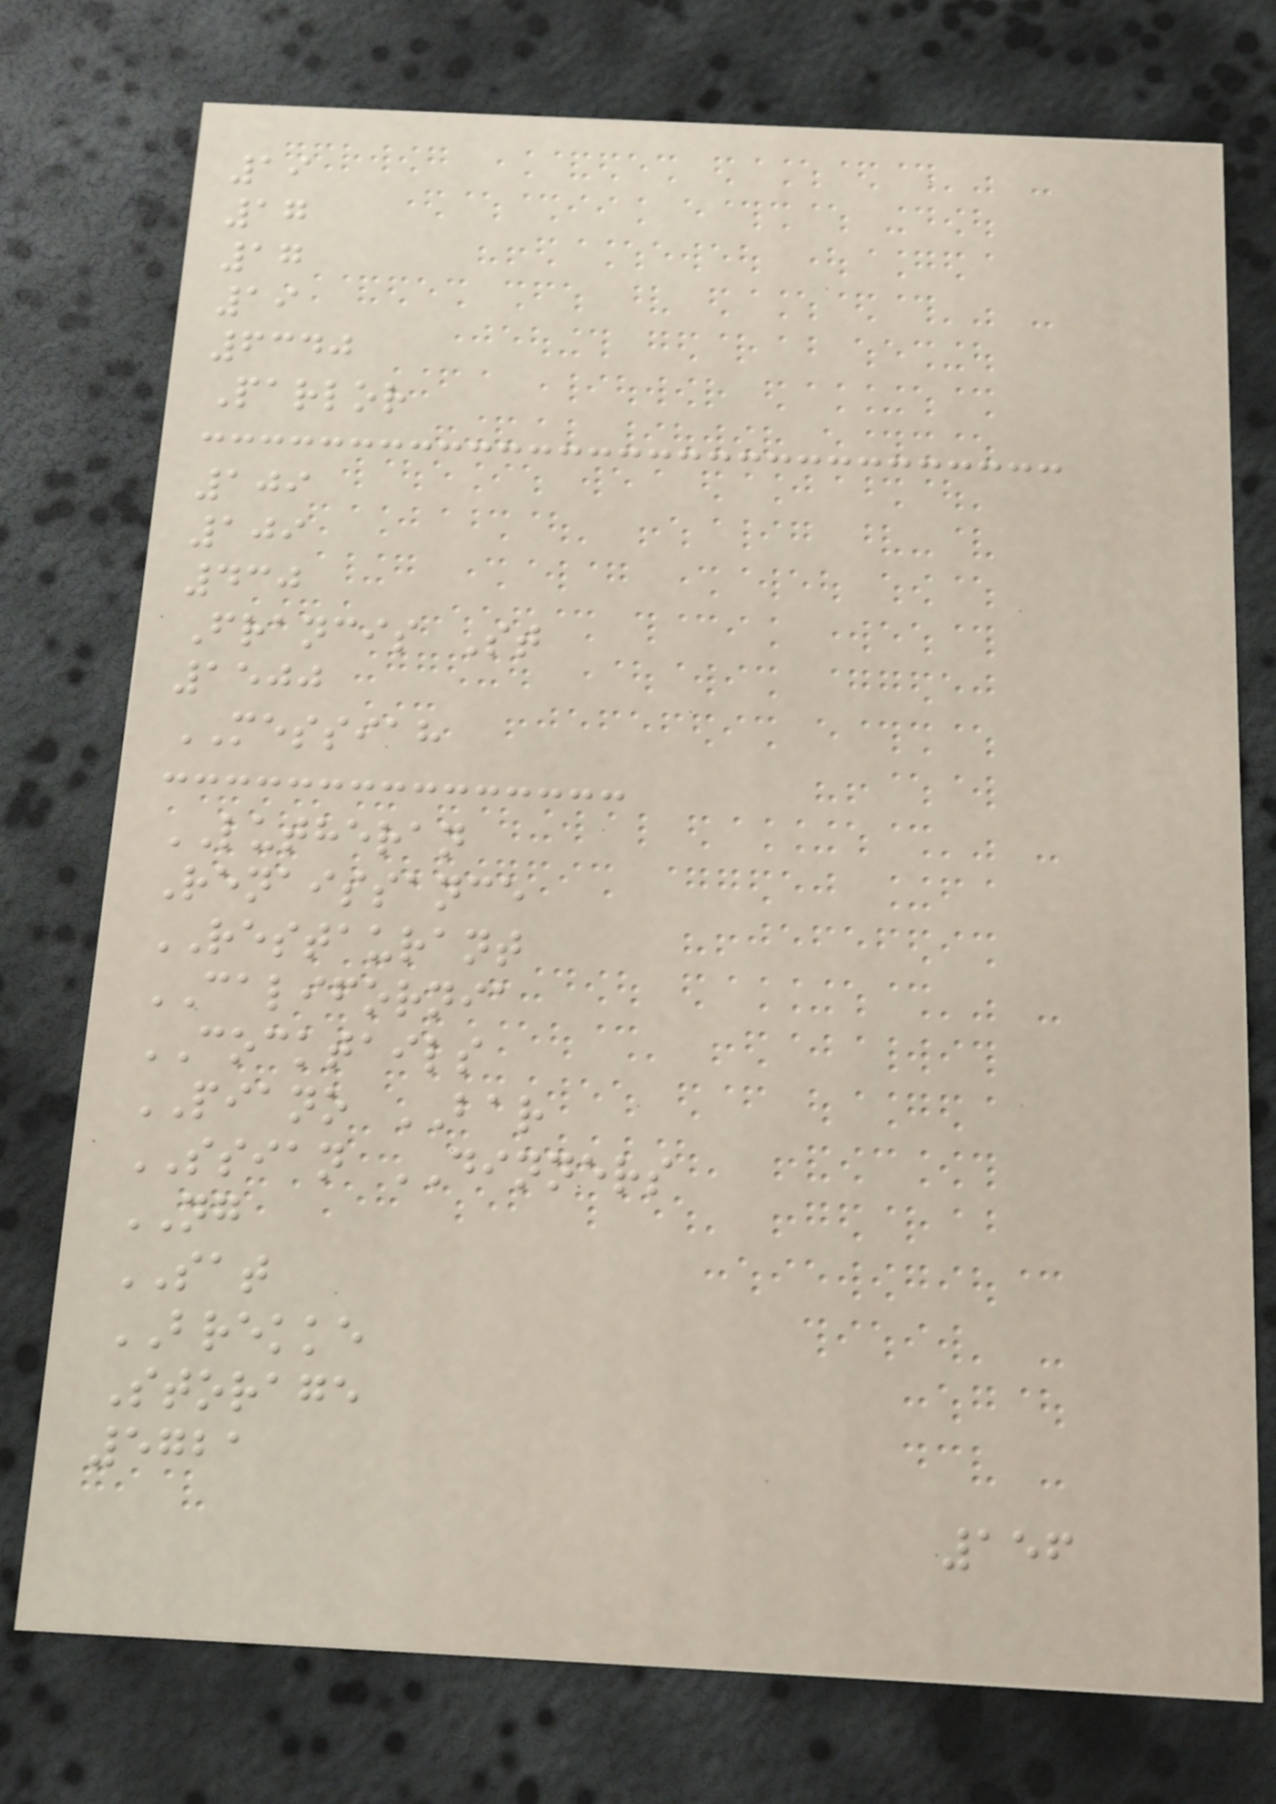19
17
17
19
6340
Parlor
109
109
430
Francis St
1500
MESSIAH
LUTHERAN
Renaissance
RESTAURANT
CALIFORNIA
COCKTAILS
PIANO BAR
SSIAN DINNERS
NG
SAT
BREKKE
Storage
5721
156
